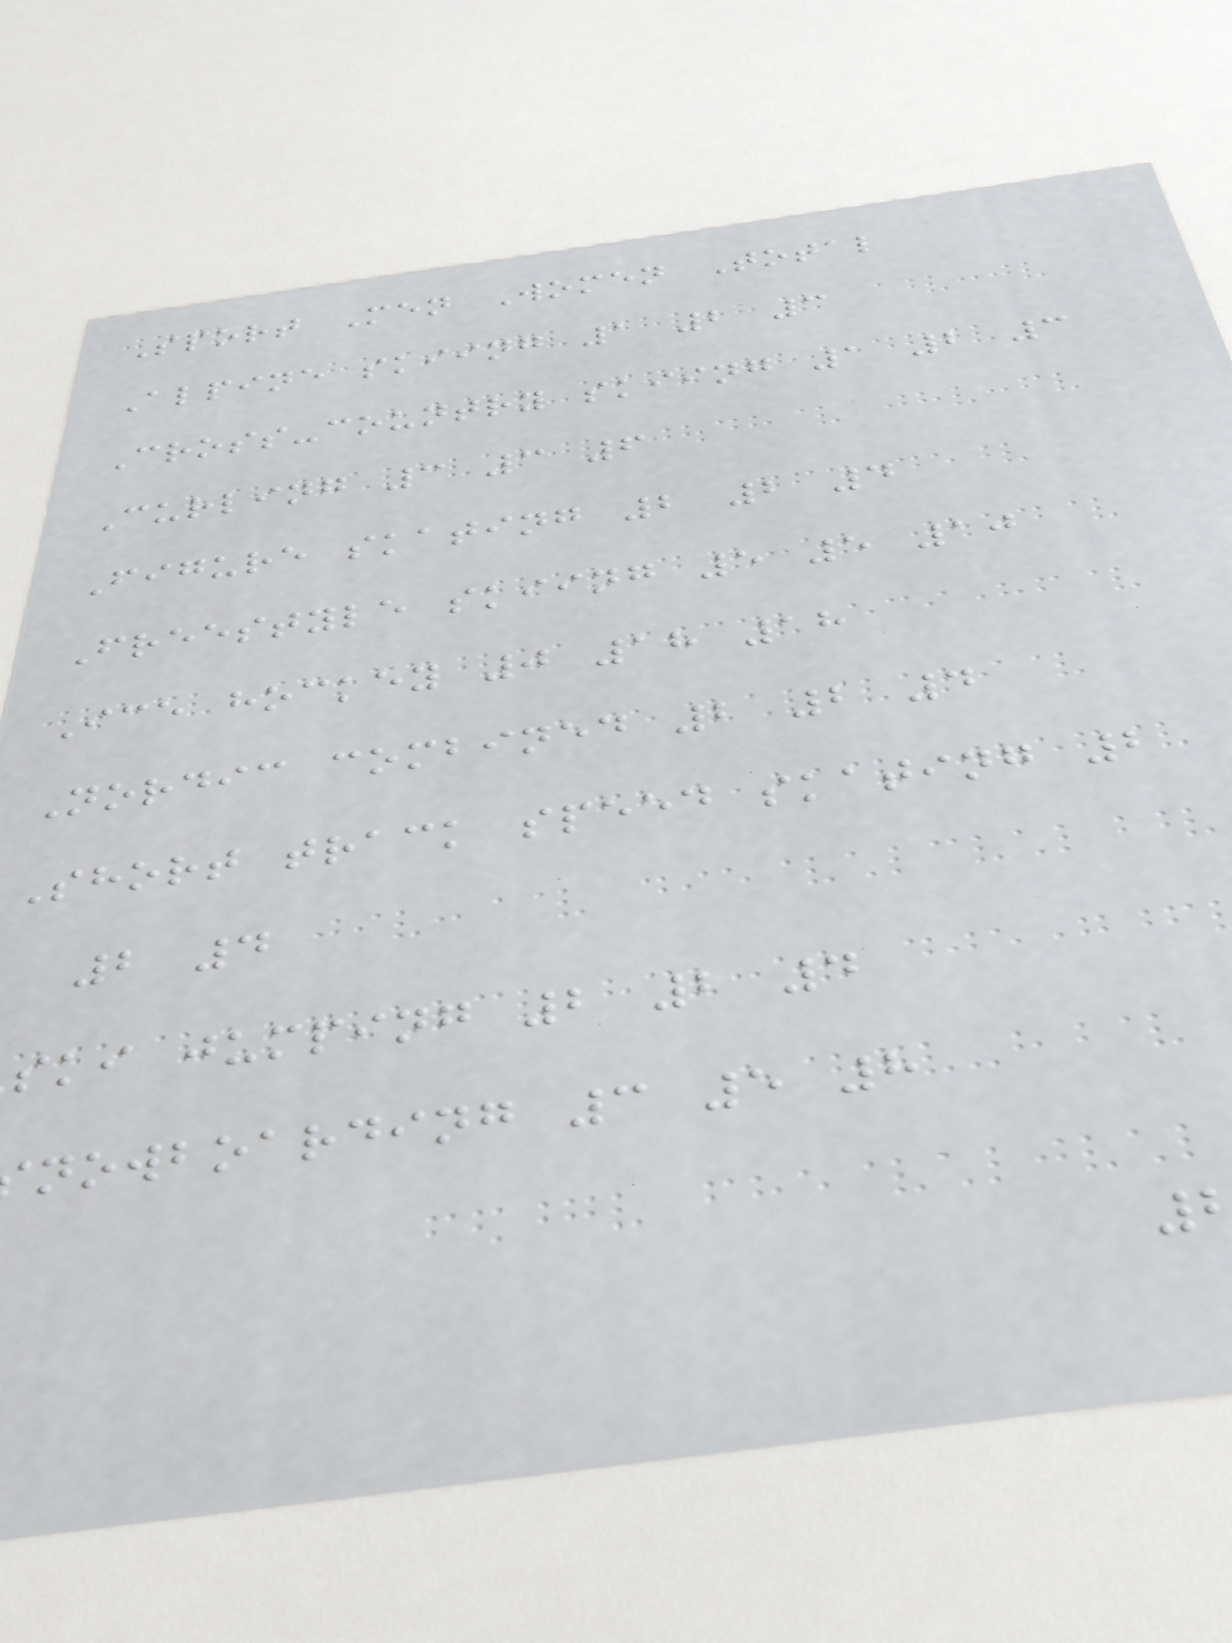Sport Men Women Total
Alpine skiing 1 2 3
Cross-country skiing 1 2 3
Curling 3 3 6
Figure skating 2 2 4
Freestyle skiing 5 5 10
Ice hockey 0 18 18
Nordic combined 2 2 4
Short track speed skating 2
2 4
ski jumping 2 2 4
nowboarding 3 5 8
